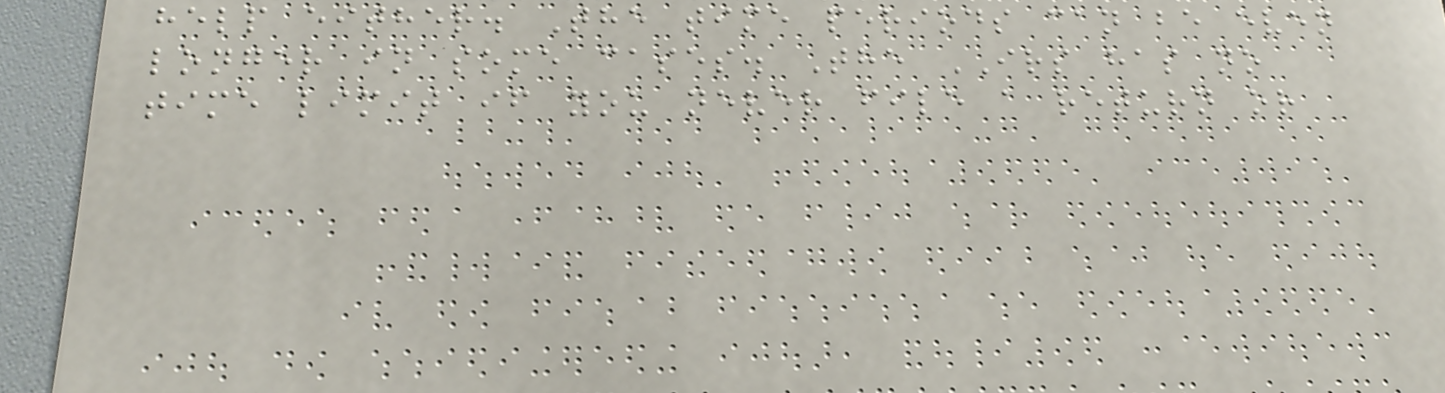help either. The time periods can be even
longer in some cases. The IRS has no
time limit if you never file a return or
